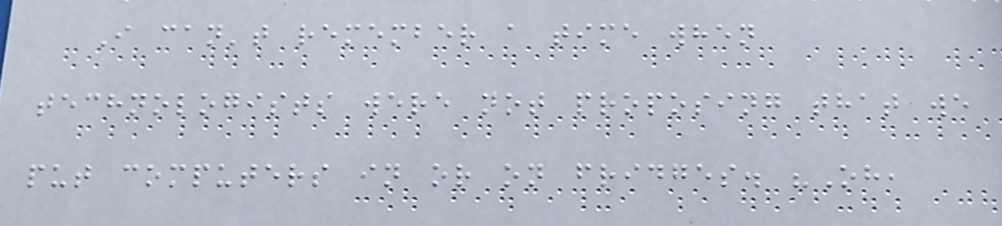I can't remember a time when
technologists were not proposing that we
put computers in or on fridges. "Oh,
